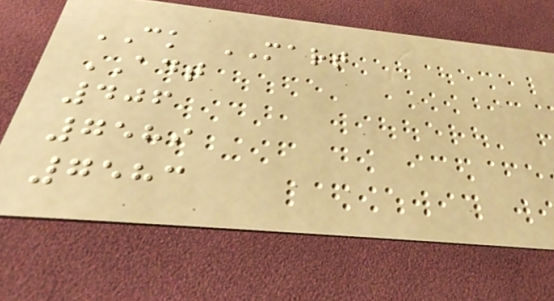CK MART
ADT
406
7589
7583
